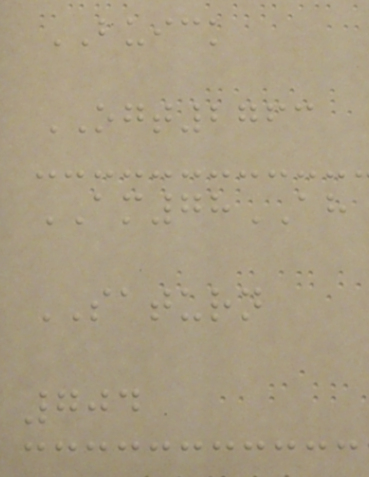BUICK
OGT2763
AM78AH
SATURN
704
